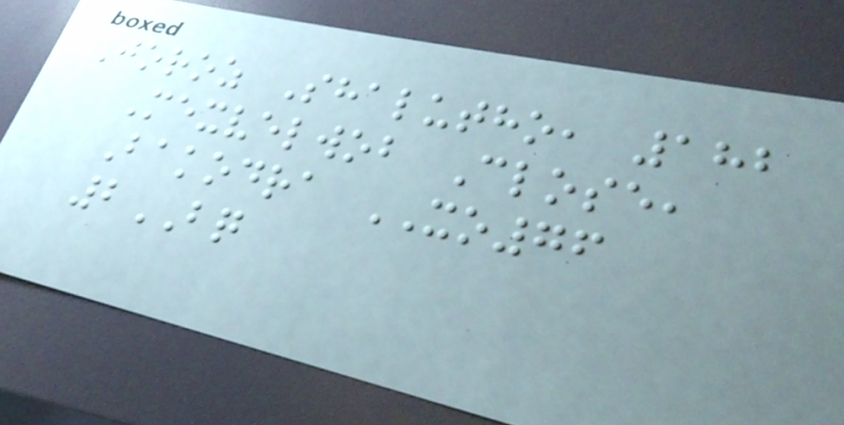Joroz Shalutho, 182
Mexvelwob Close,
Bakodra XO76
2BQ
